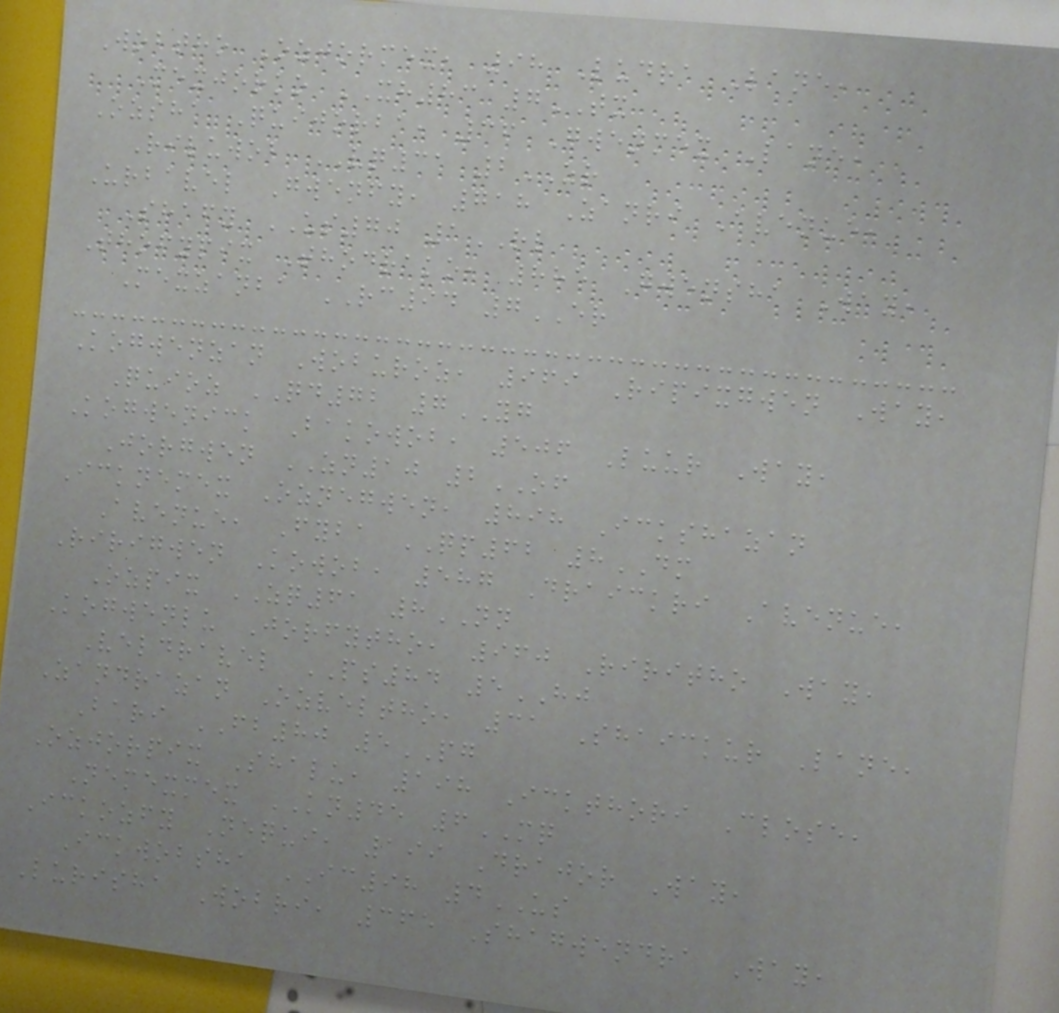Wobtho Ozjormex, 98 Ludra Lane,
Mexjorko XH83 7TX
Ozsha Quijorba, 36 Gwenmex Lane,
Riluwob VQ31 2ZR
Urbavel Gwenfy, 718 Zanri Avenue,
Shafy US70 1RL
Thofypix Thodrako, 885 Gwensha Way,
Mexzanba RC94 7ER
Kogwenzan Woburoz, 969 Ripixgwen Way,
Quioz QD72 7YG
Kogwenick Bakowob, 506 Luur Way,
Jorgwen ZN10 2OF
Icknemex Oznegwen, 898 Ickshazan
Avenue, Fyba QP62 8DM
Ririgwen Kowob, 587 Draickri Avenue,
Ozpix ZQ61 8NN
Kogwenlu Jorfytho, 960 Riritho Way,
Veldravel PS84 5HJ
Zandrazan Ozveltho, 31 Shaickur Lane,
Bari FB80 5PG
Ozjorpix Shalu, 198 Ickthori Close,
Nemexmex KN45 6MQ
Ickozfy Nequi, 199 Drajor Way,
Ickwobsha IC98 4US
Lurisha Wobri, 365 Shagwendra Way,
